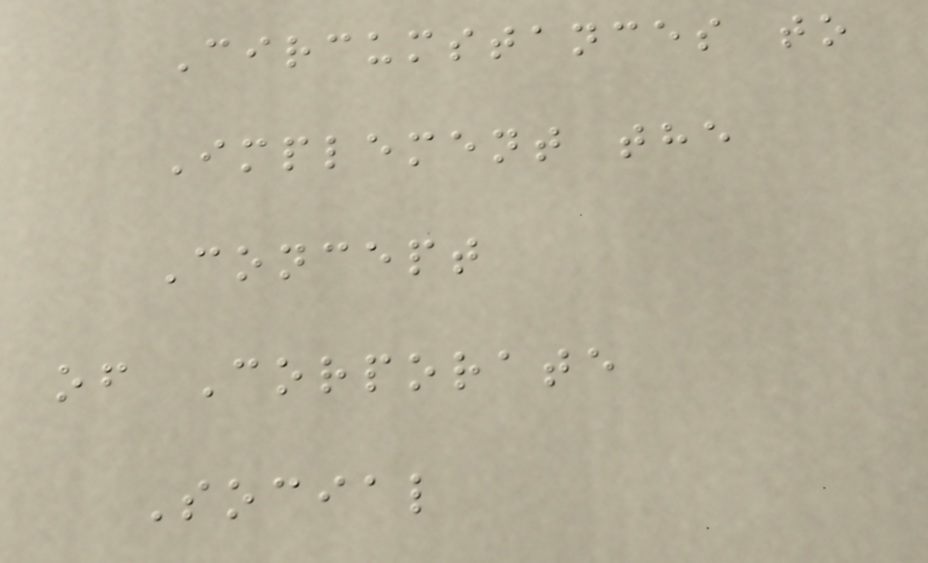Circumstances to
Implement the
Concept
of Corporate
Social
